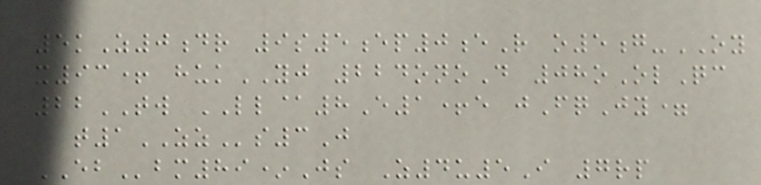5kZ0dr 9s5ep0eR o5g-OY
x93+ hukYJ 224onoD 08oOlQc
22TW LL@8E1+e jFqJy=
t1ZZs3J
EBbm89*Js Z4u5I 7rp
